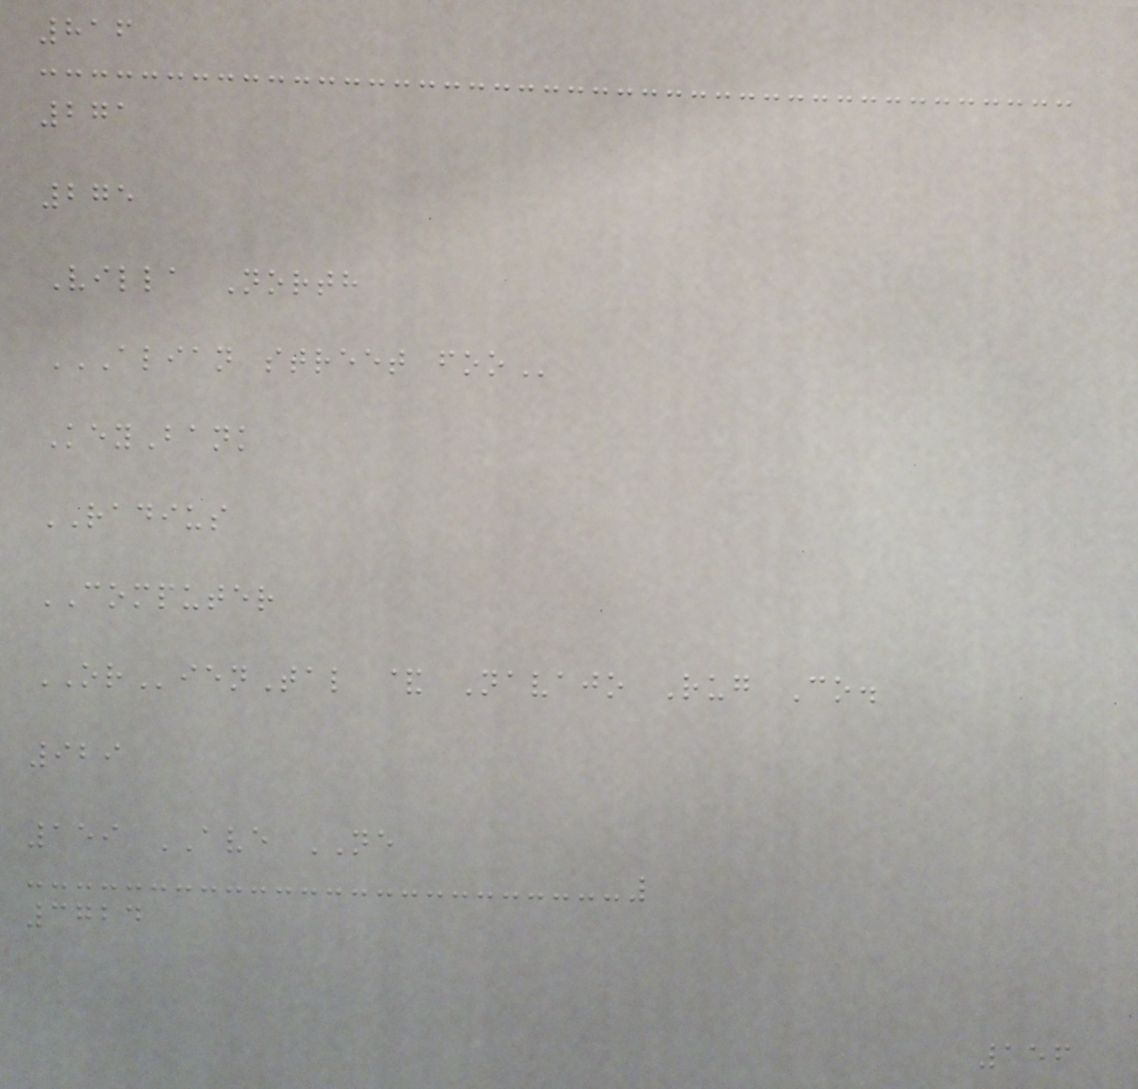816
271
275
Villa North
ALIAN STREET FOO
KeyBank
RADIUS
COMPUTER
ORienTal & Navajo Rug Co.
929
159 AVE NE
3724
156
